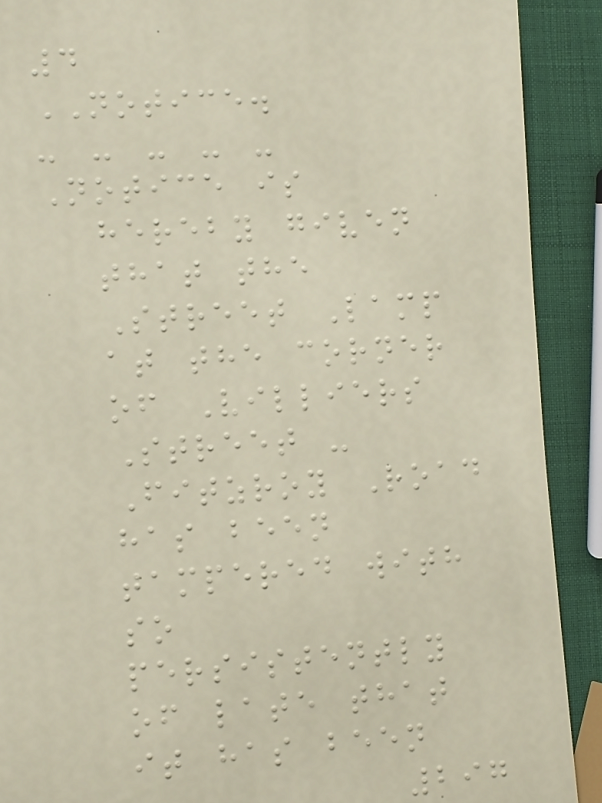4
NOTICE.
- - - - -
Notice is
hereby given
that the
Street Lamp
at the corner
of Villiers
Street -
Fitzroy Road
has been
tampered with
so
persistently
of late that
it has been
297
